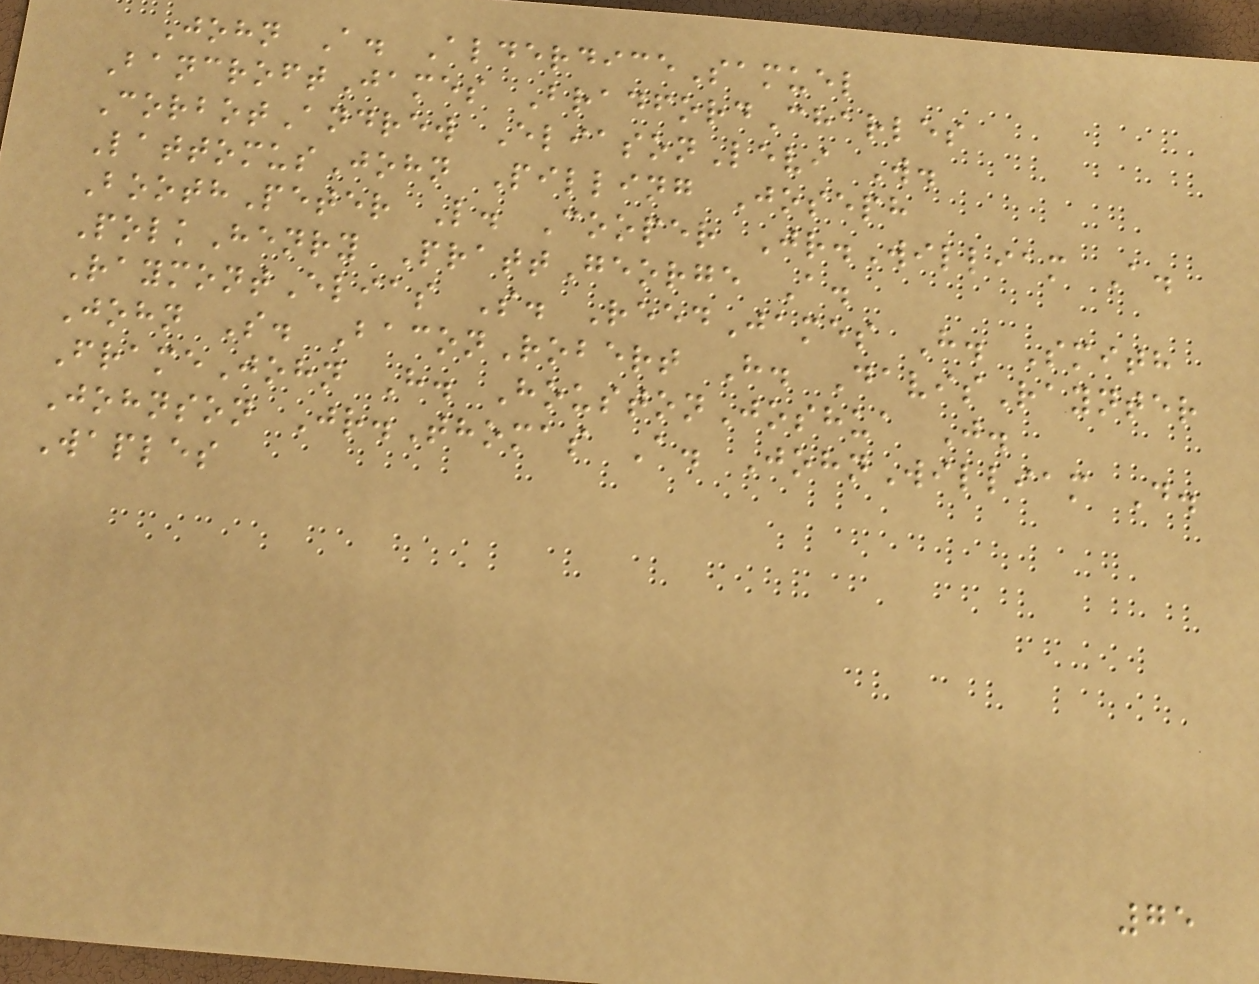John A. AlderdiceSamuel
BancroftJames BradfordCharles
CorbotAndrew EliasonLevi W.
LattomusJohn Pilling Joseph
BoothPeter L. Cooper Jr.William A.
PolkHenry PrattGeorge A.
RaymontElias S. ReedJames H. Smith
John S. BaconRobert H. DavisRaynter
FrameJohn H. HoustonJoshua J.
Johnson Jr.Thomas A. JohnWilliam D.
Waples
75
